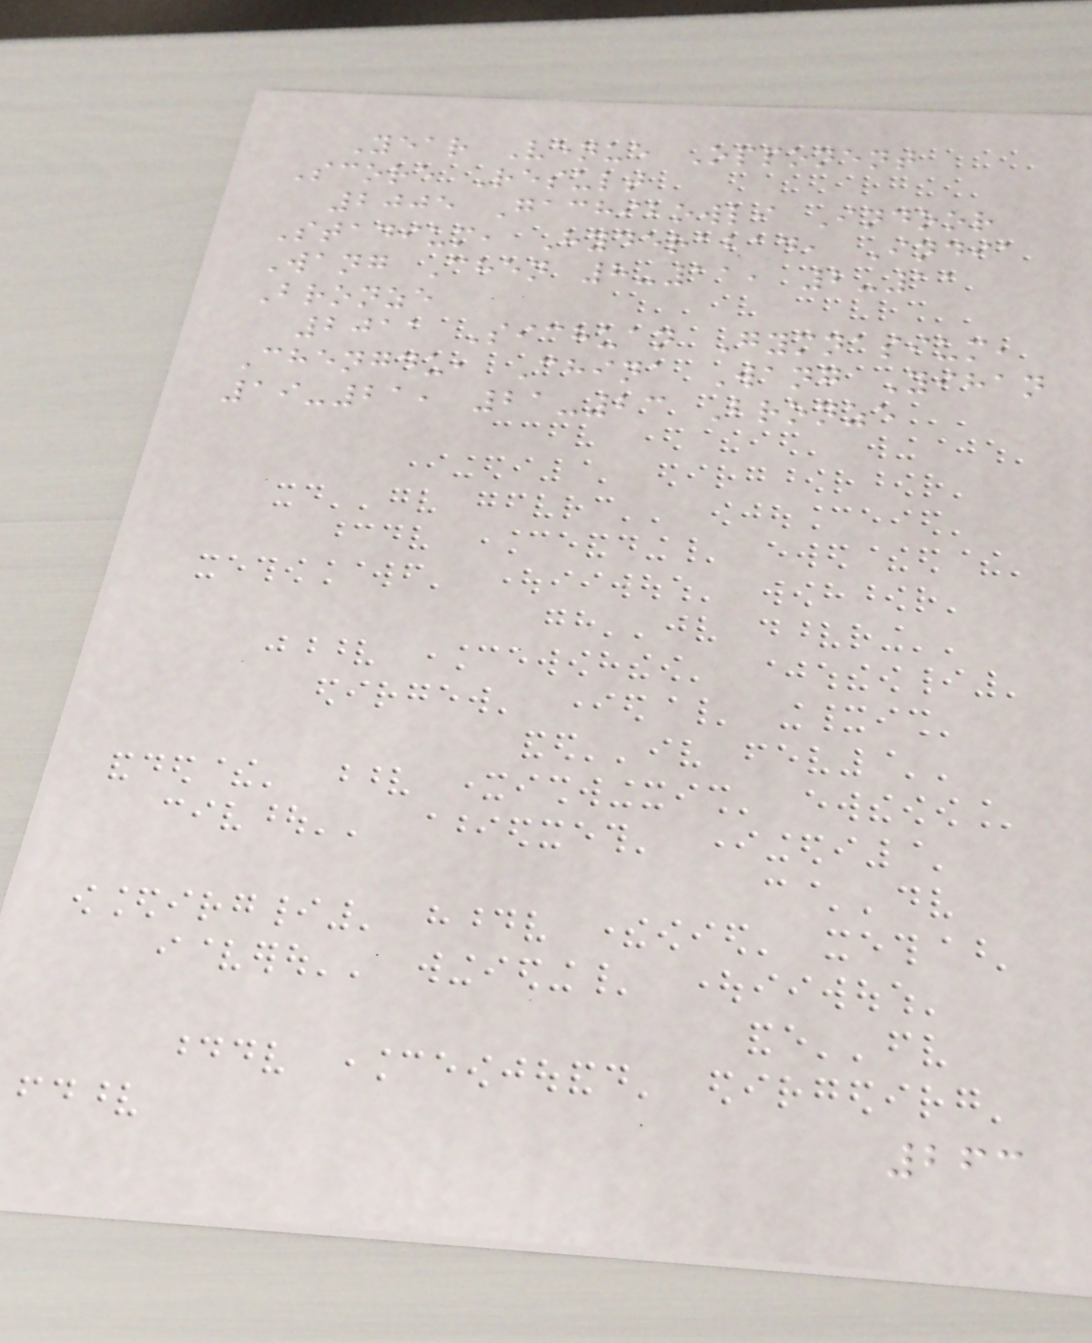Year Venue Opponent
Score Result
2005 Gachibowli Indoor
Stadium, Hyderabad, India
Wang Chen 8-11, 2-11
Bronze
2011 Sichuan Gymnasium,
Chengdu, China Wang Yihan
19-21, 21-23 Bronze
263
